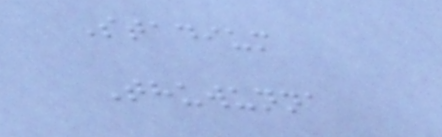Stadium
Thuwunna
